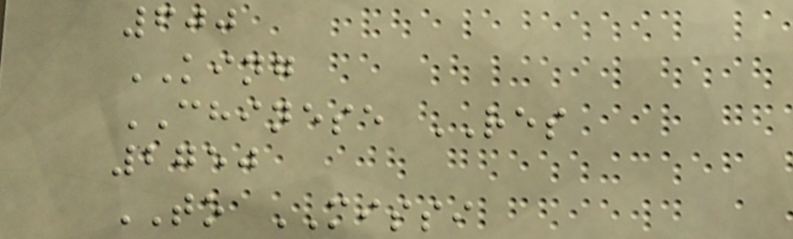600
KING
CHINESE RES
2750
TO MISSI
